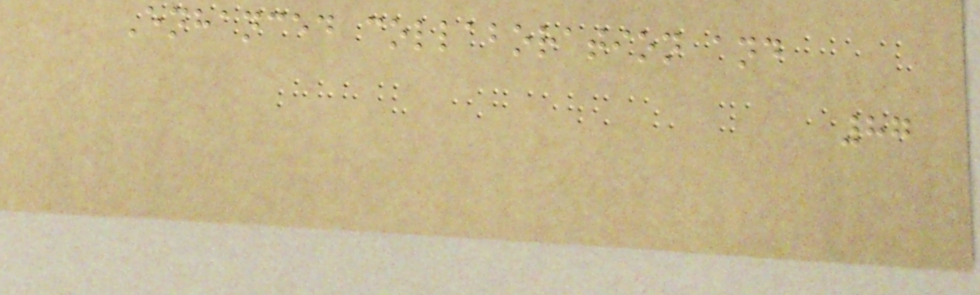Enhanced collaboration and
87
